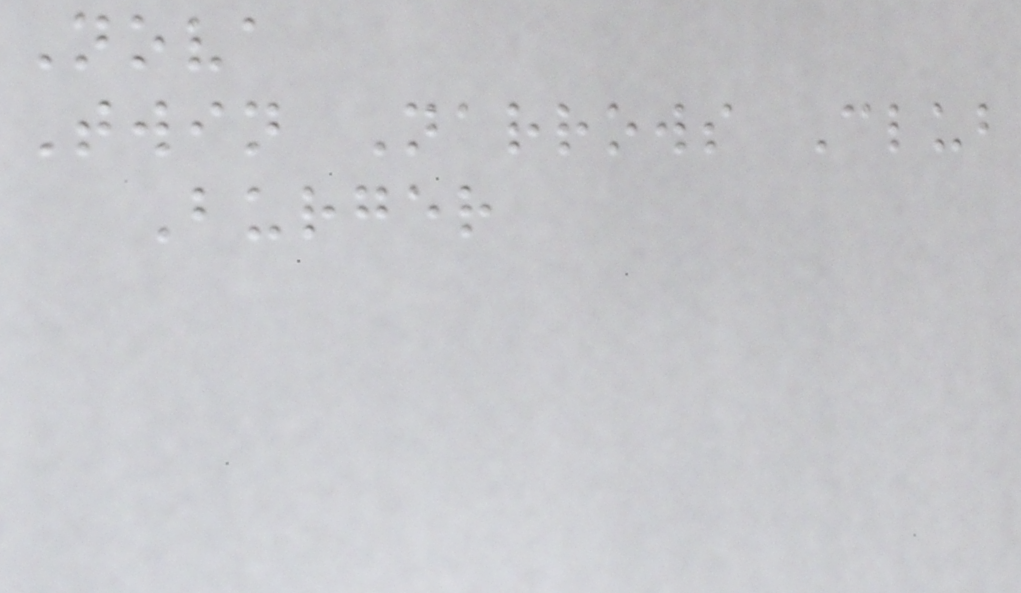Nova
Twin Narrows Club
Burger
